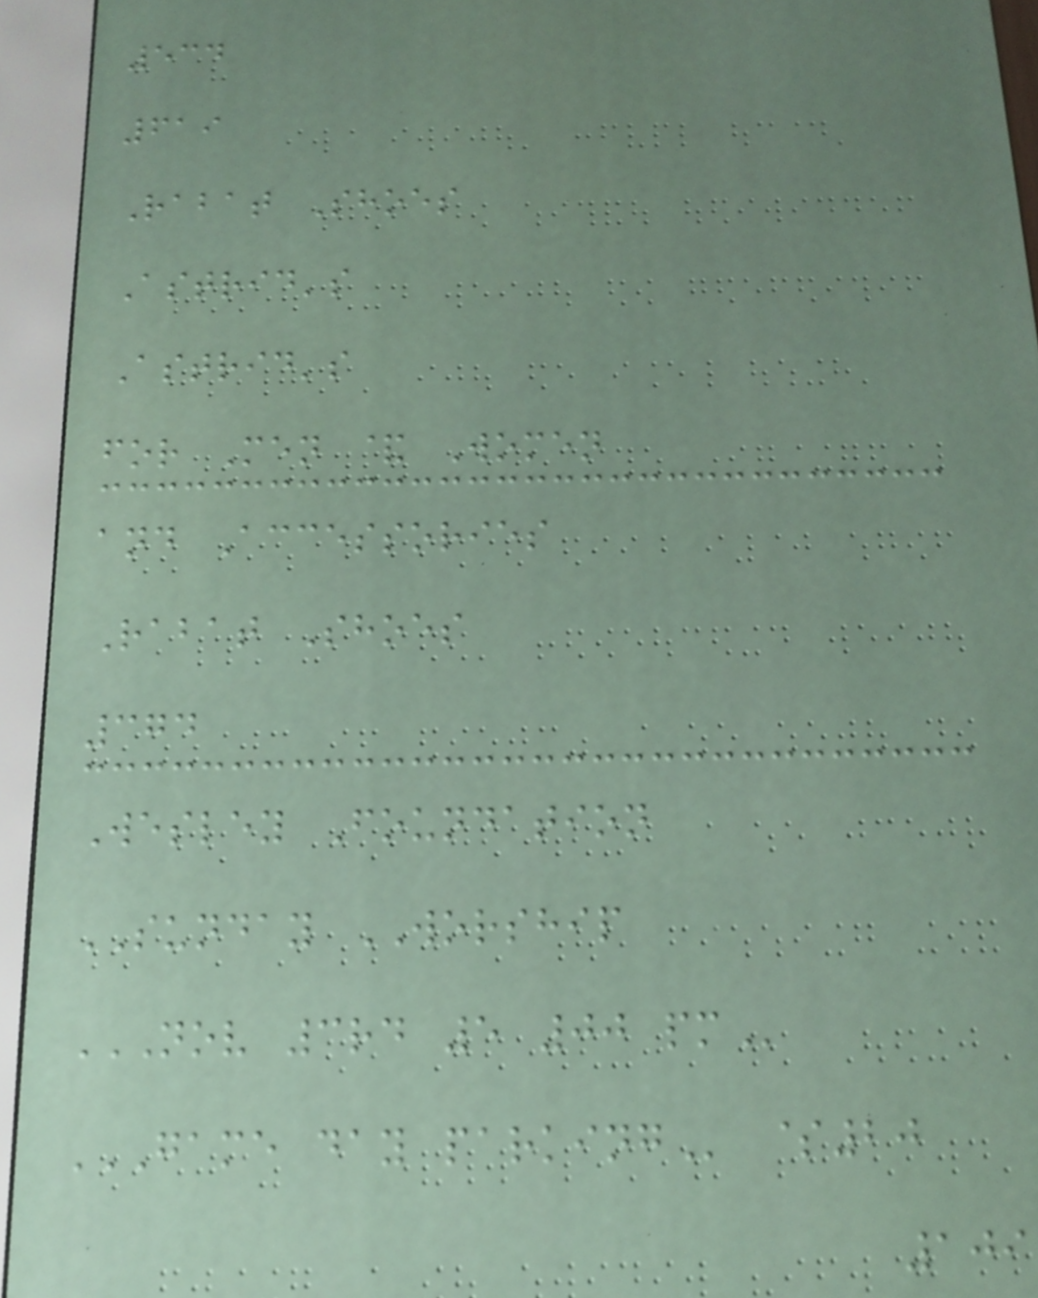534
619
Rabat Shoes
Astrid's
Astrid's
for Men & Women
and Accessories
Rabat Shoes
374
Wesley Foundation
SUNDAY WORSHIP
NOV 3RD 5 00 PM
GAME DAY PARKING $20
109
